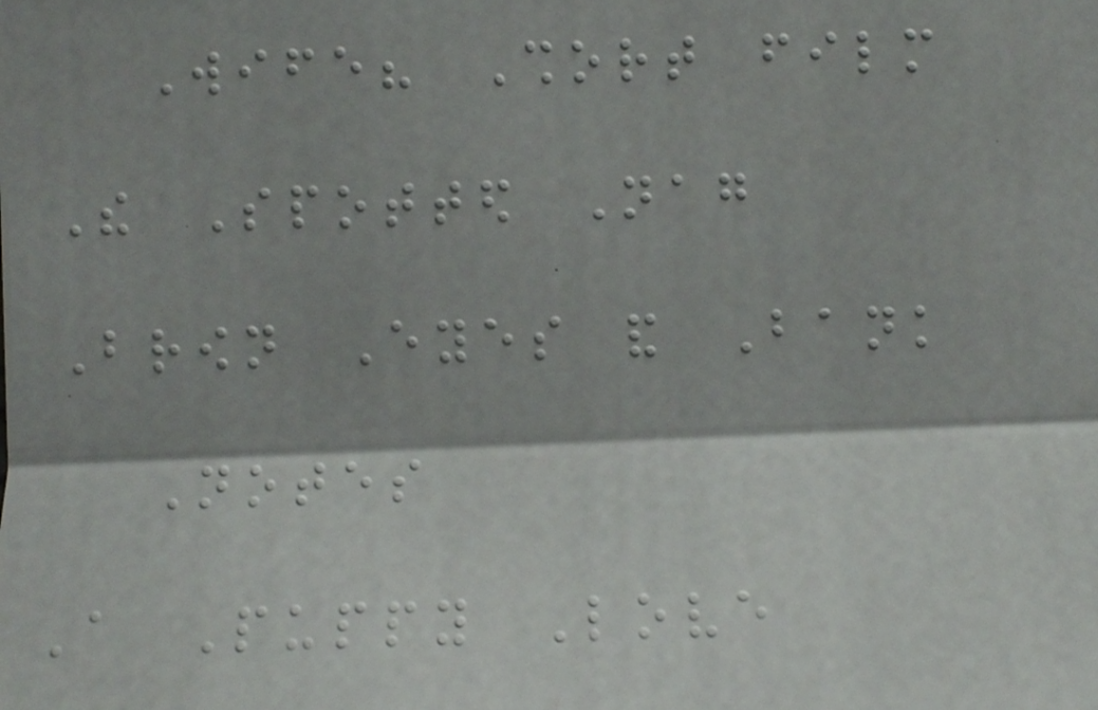Wife? Short film
The Spotted Nag
Brown Eyes and Bank
Notes
A Puppy Love
